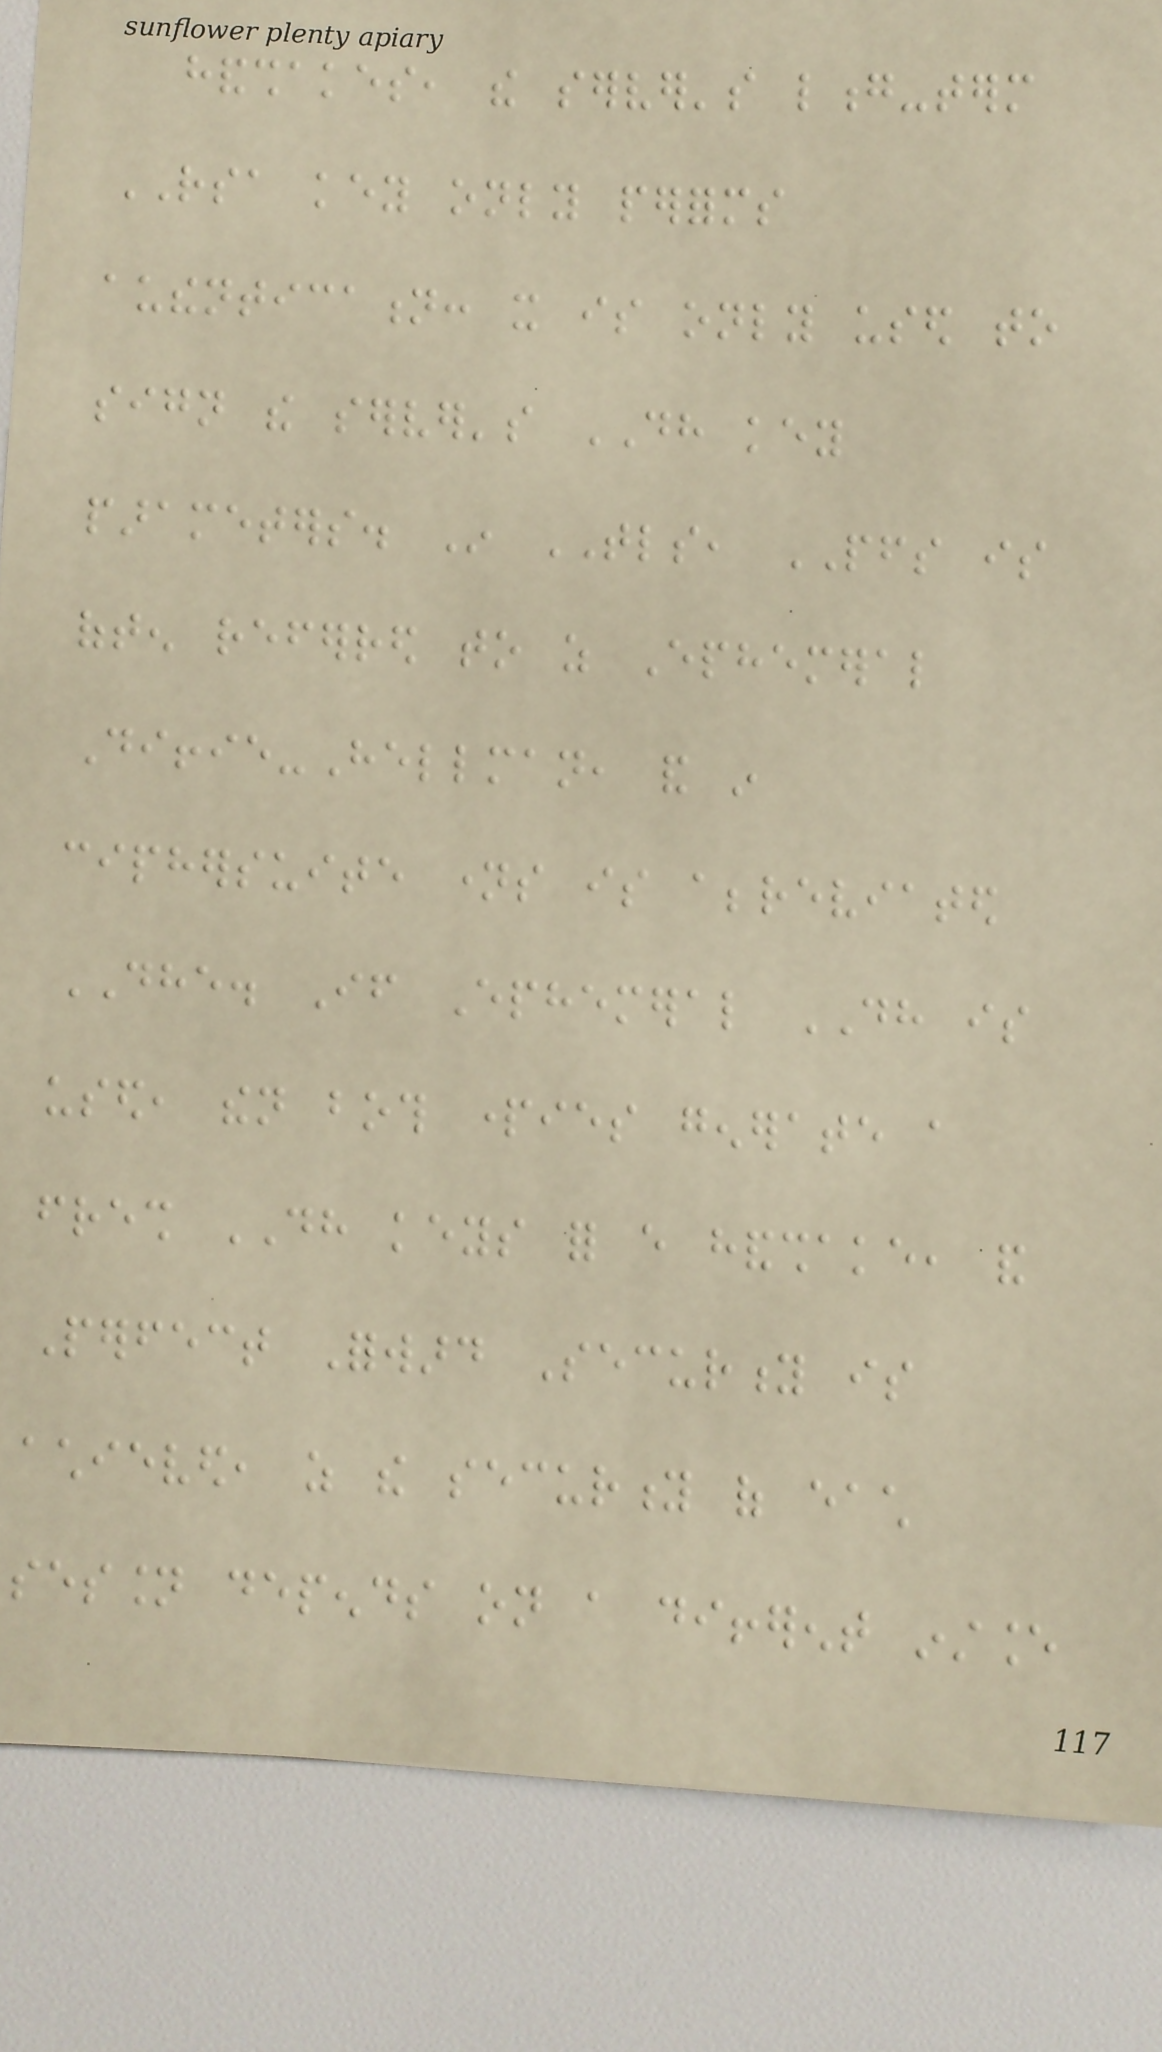handshakes, the server's long-term
RSA key only performs
authentication: it is only used to
sign the server's DH key
parameters. In TLS, PFS is
often referred to as Ephemeral
Diffie-Hellman, and in
ciphersuite names is abbreviated
DHE. If Ephemeral DH is
used, then both parties generate a
fresh DH keys for every handshake, and
Perfect Forward Security is
achieved, as the security of each
session depends on a different instance
